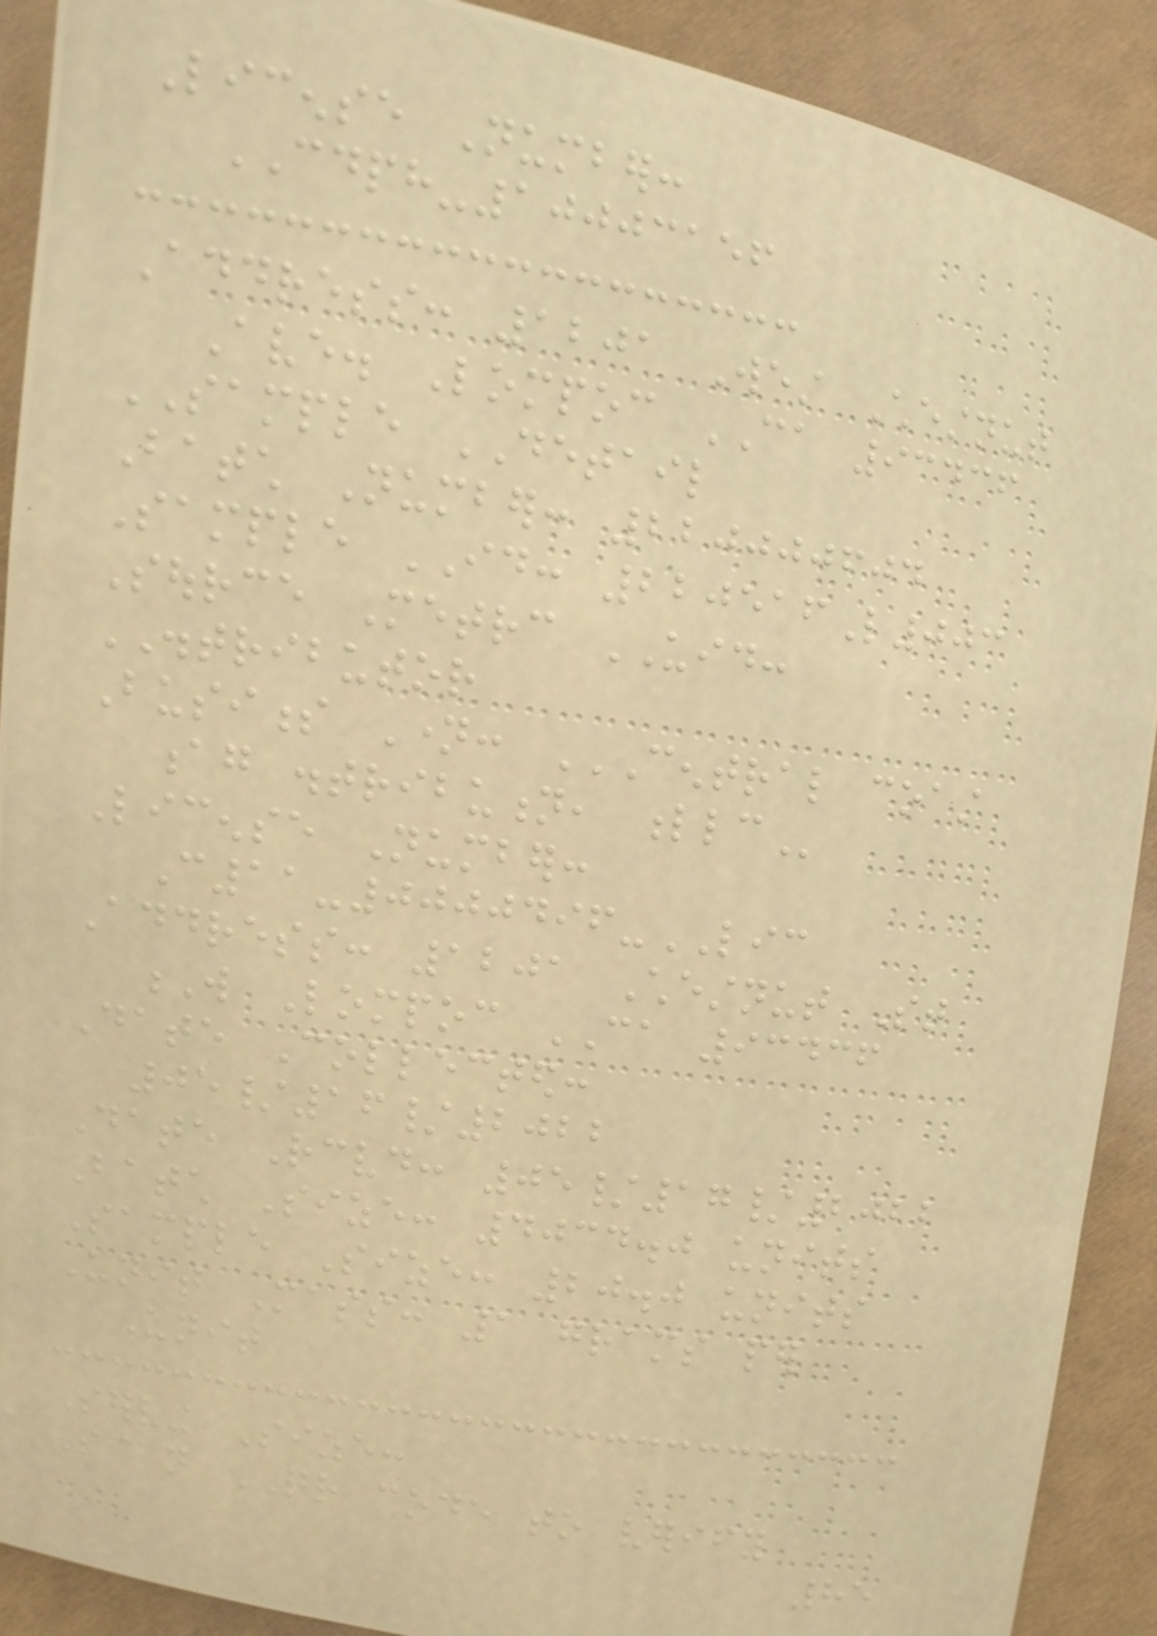License Number:
CDPH-10003156
Address: 1201 West Chestnut
Ave. Lompoc CA 93436
SAMPLE DETAIL
Batch Number: 220000604
Sample ID: 220516L003
Source Metrc UID:
DISTRIBUTOR
Business Name: CENTRAL COAST
AG DISTRIBUTION, LLC
License Number:
C11-0000496-LIC
Address: 1201 Chestnut St
W Lompoc CA 93436
Date Collected:
05/16/2022
Date Received: 05/17/2022
Batch Size: 4034.0 units
Sample Size: 20.0 units
Unit Mass: 1 grams per
Unit
Serving Size:
Scan QR code to verify
85
